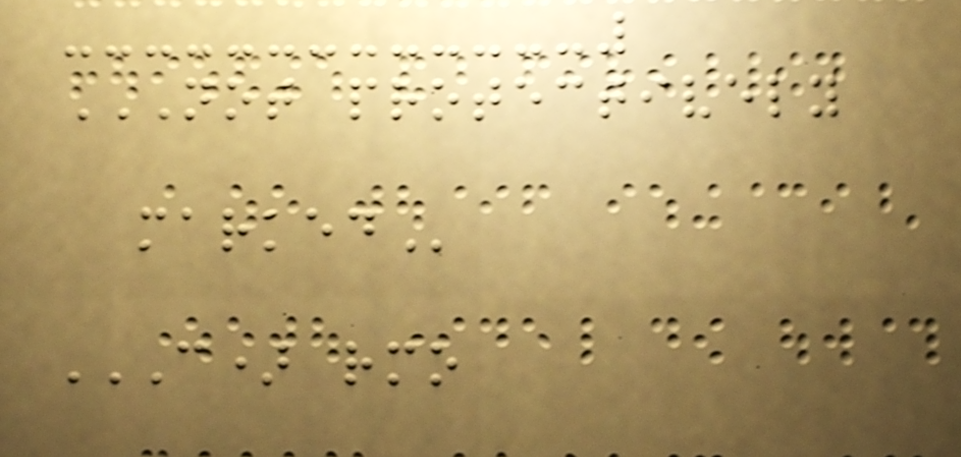NOT PROTECTIVELY
MARKED
C) RMO
